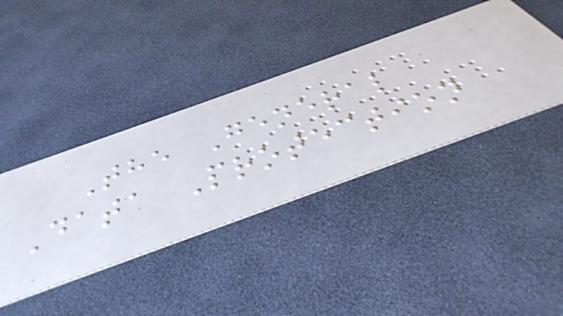The General
Data Protection
